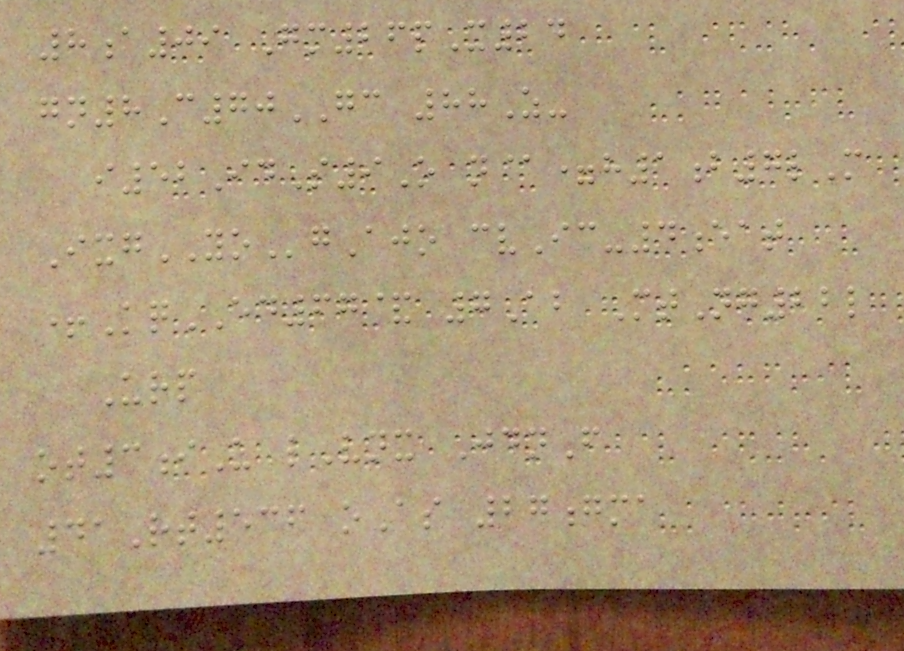8a09 Gm26pX24
gn8C70GC 88Z-
i52IdS9O n@=h1b7lM
IxgYOgAjo cvIc-4eat
+KqED67& 7Ab MtNg22l
Urp
ot3iU lVnx JdnF
41Rt536 oAs 27gma
